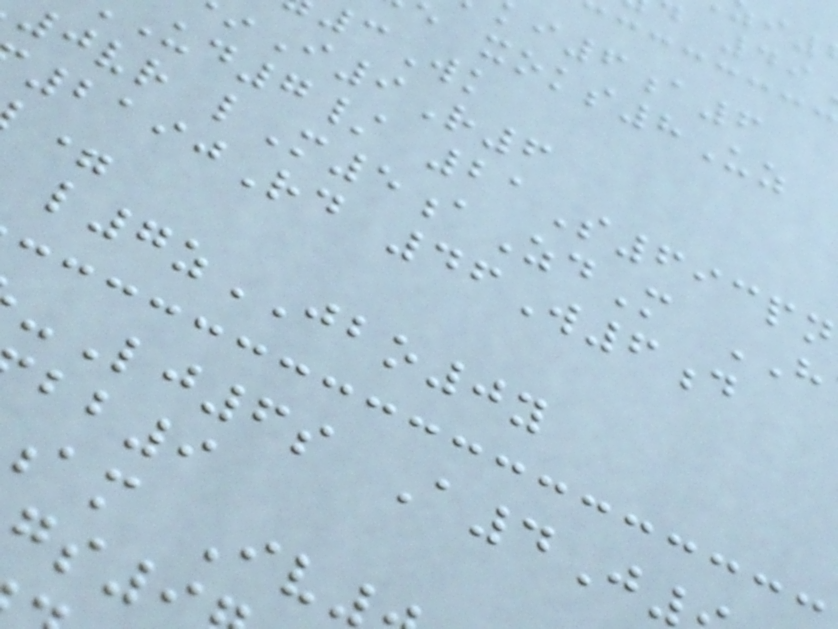i6a6
xoks8Uz
3Wk
I9R6
ud7/ 21S693pn
0vr lM5aZdM
2190Rd 46W6d
l7zJBO0y
-Lj6s A4J
bb9
